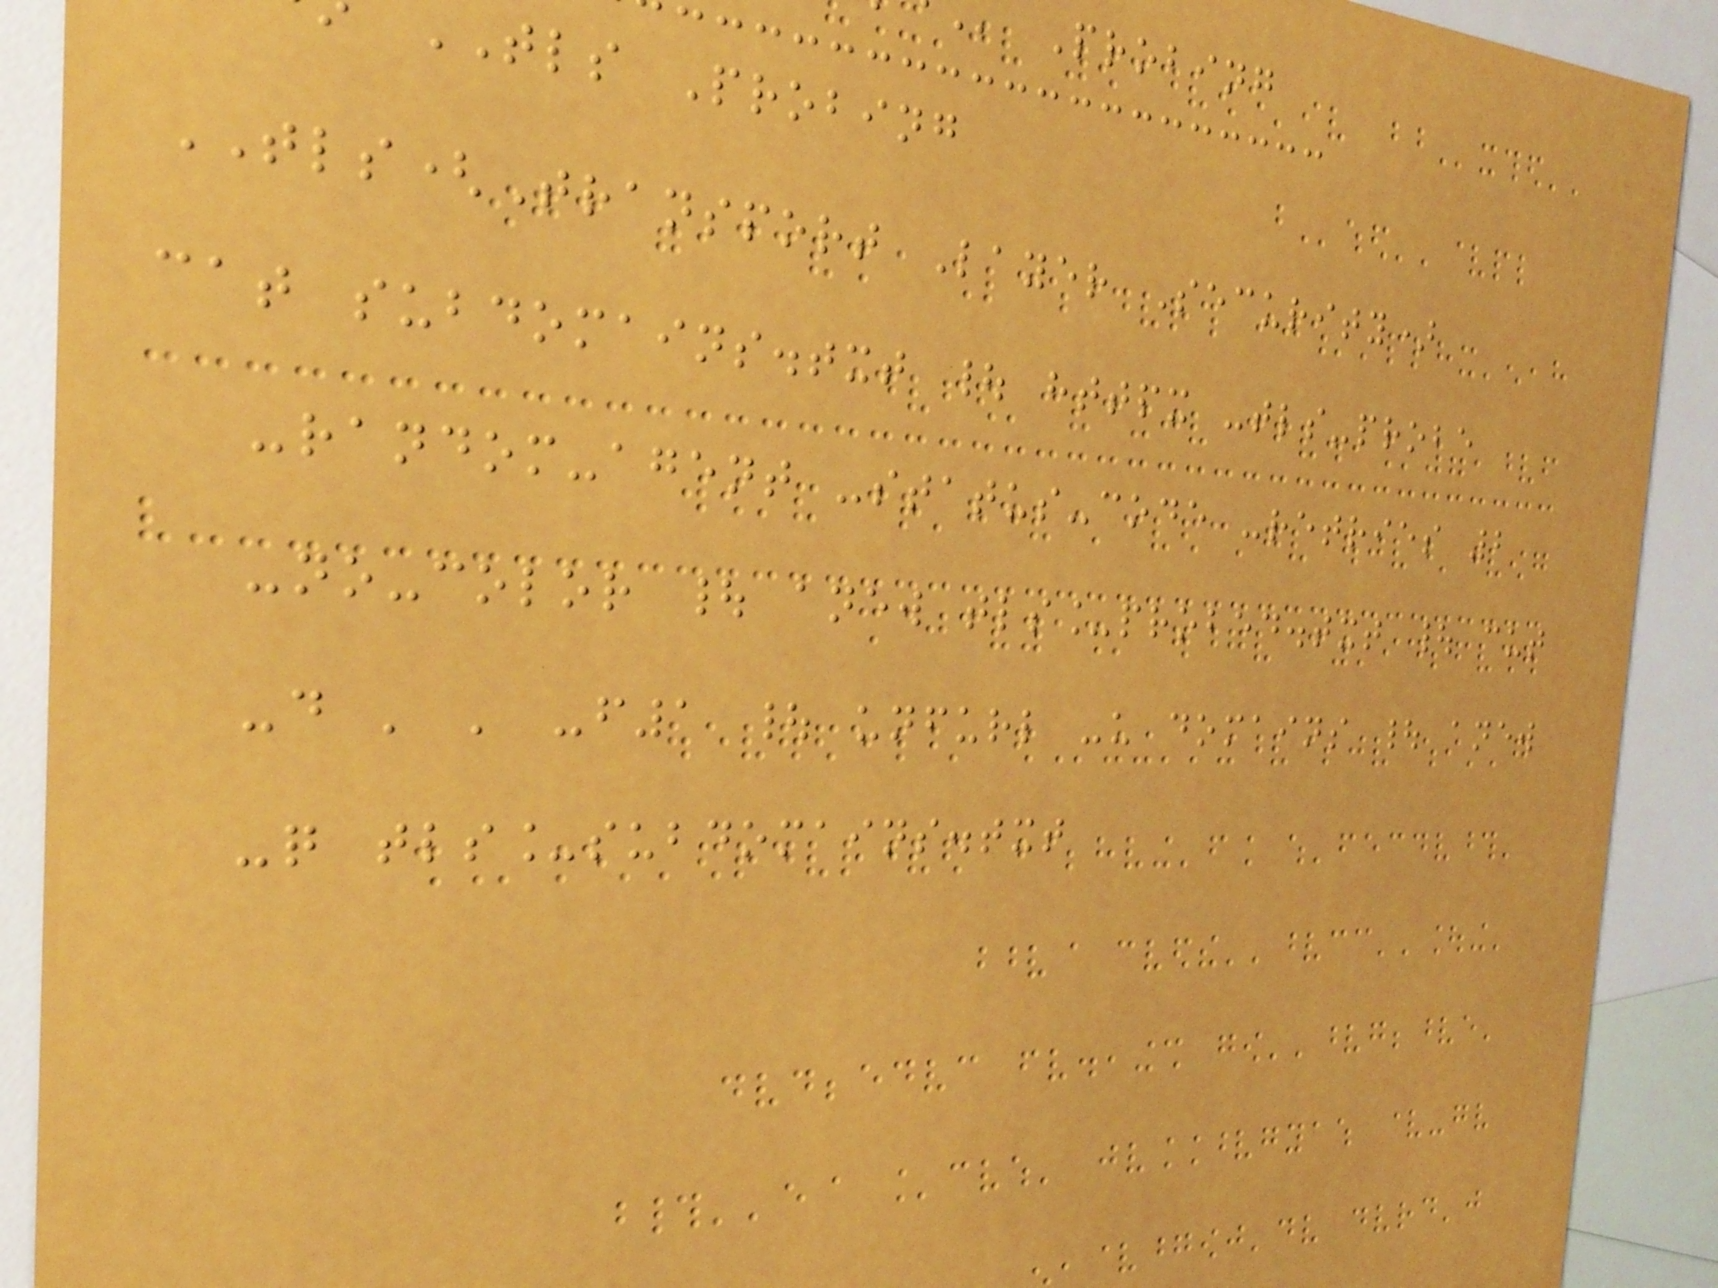Probing
tls Probing
TLS(Transport Layer Security)
cat subdomains.txt | httpx -tls-probe
-random-agent -status-code -retries 2
-no-color | anew tls_probed.txt | cut
-d ' ' -f1 | unfurl -u domains | anew
-q tls_subdomains.txt
